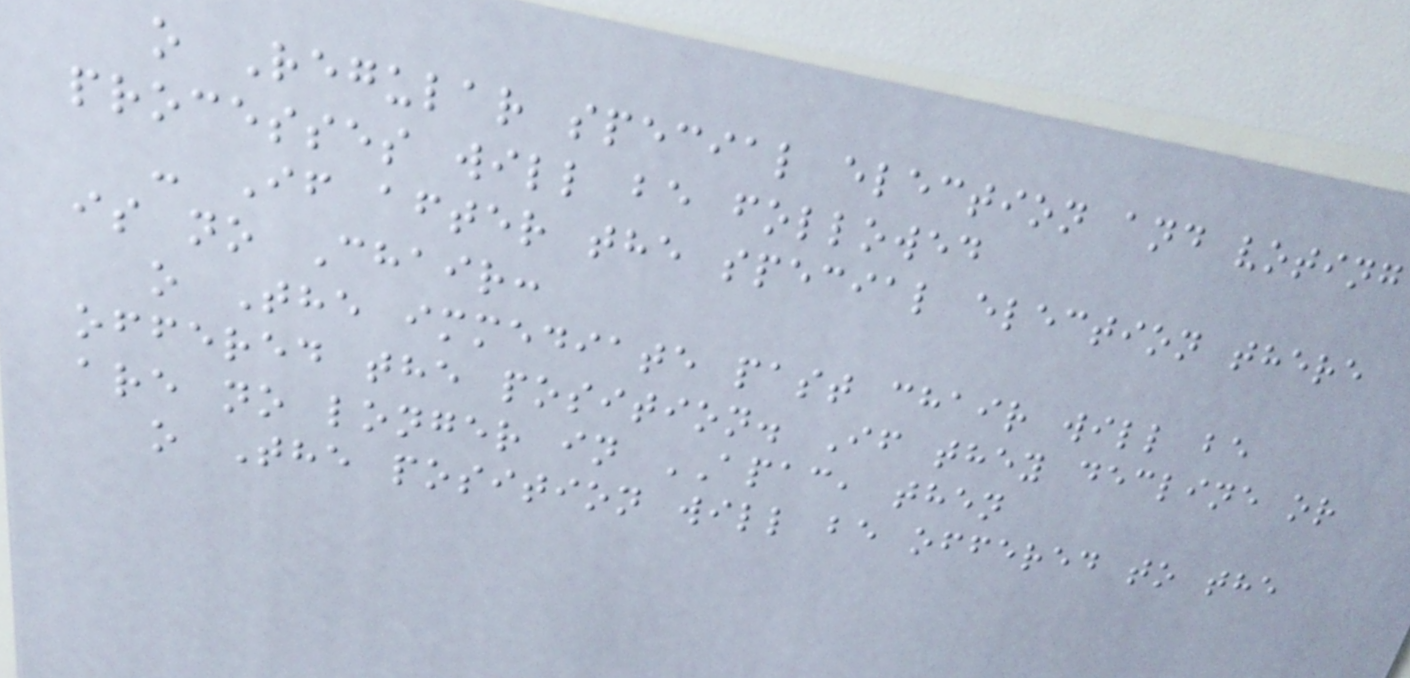o Regular special election and voting
processes will be followed
- If after the special election there
is no Chair:
o The immediate past chair will be
offered the position. If they decline or
are no longer in APAC, then
o The position will be offered to the
